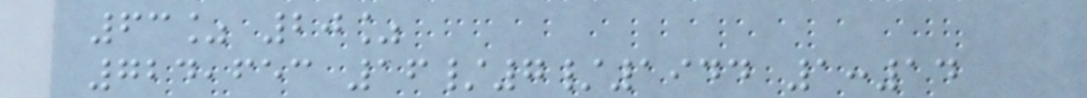63% 20%
724,653 16/7/1944 1:14
